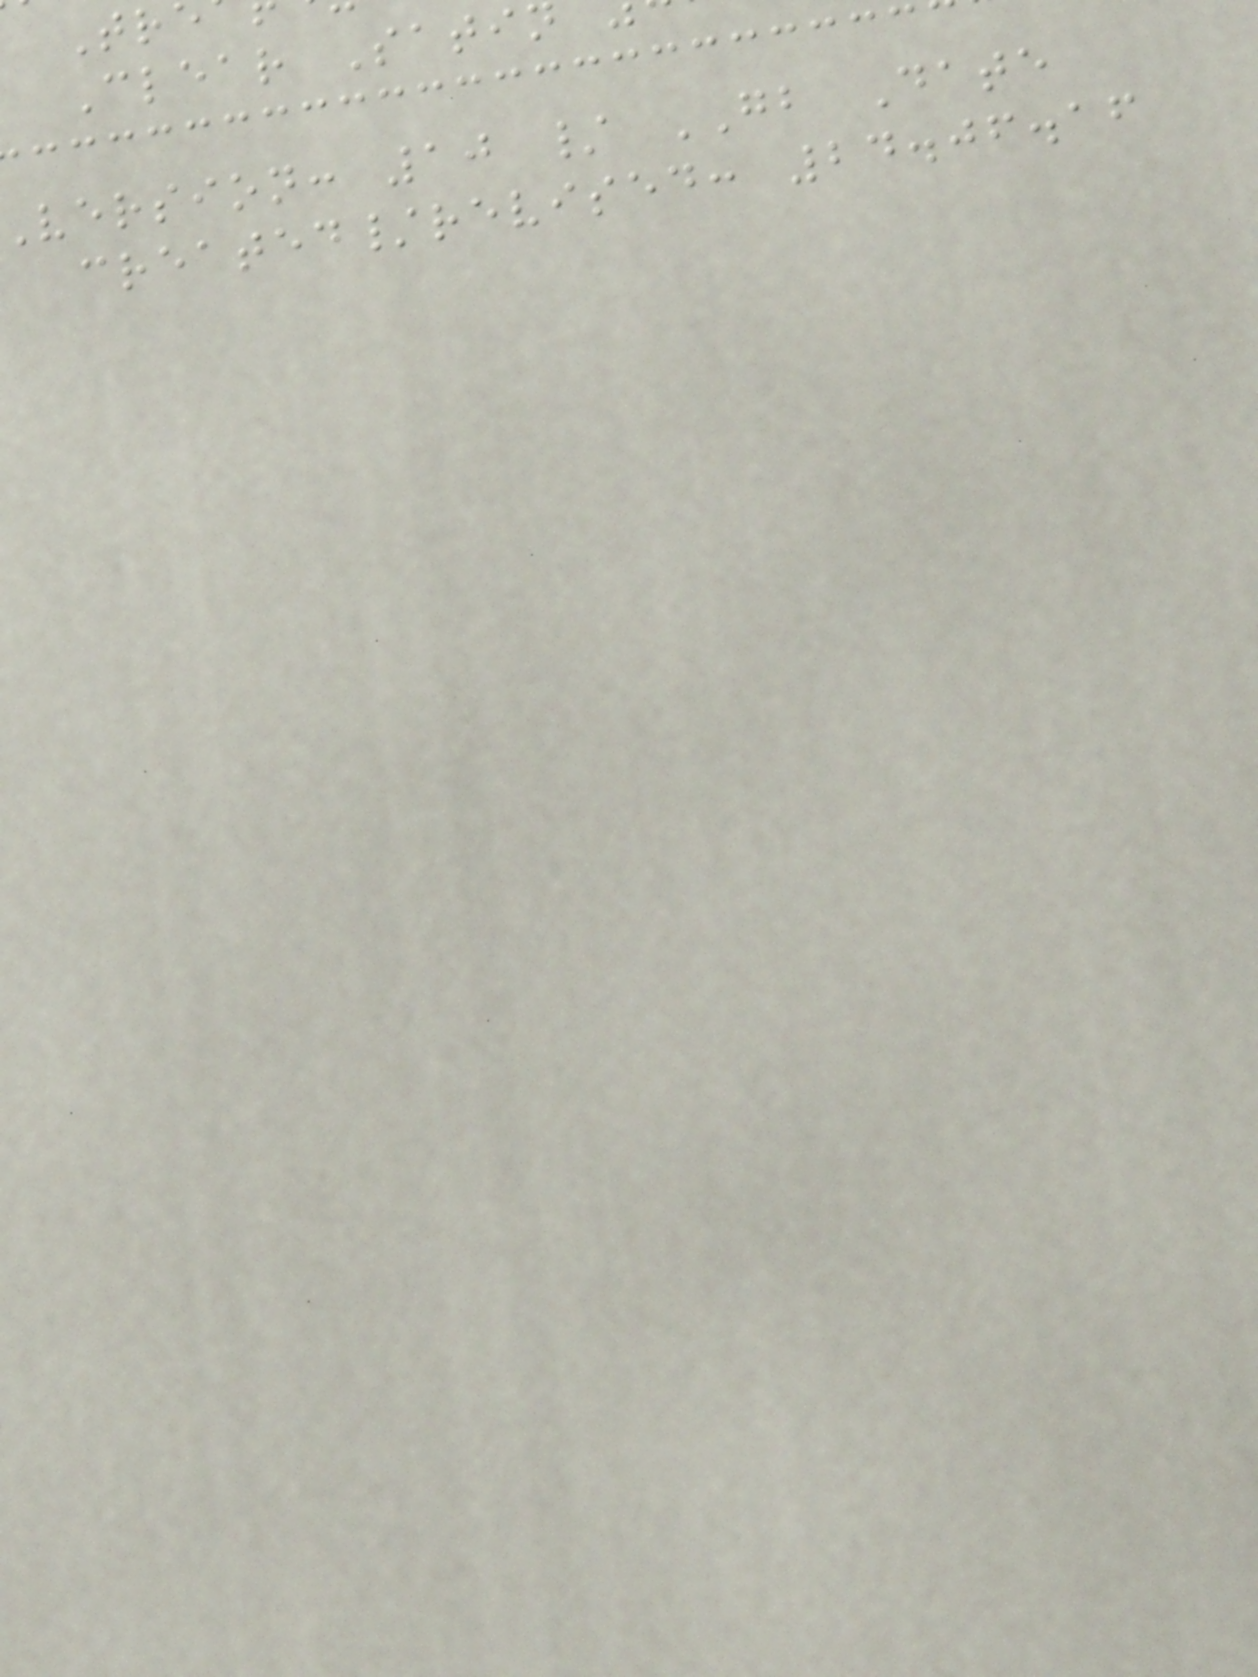Clear Sati
version: 10 / GB Date
created/revised: 24.06.16
